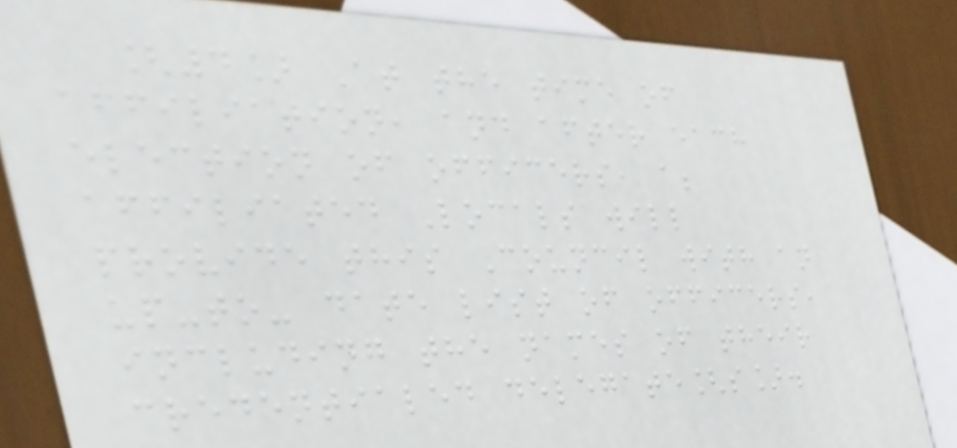[4] At the time of
affiliation, and after each
election of officers, a;
affiliated Locals will
provide this Council with an
up-to- date list of officers,
including the names of their
credentialed delegate[s].
